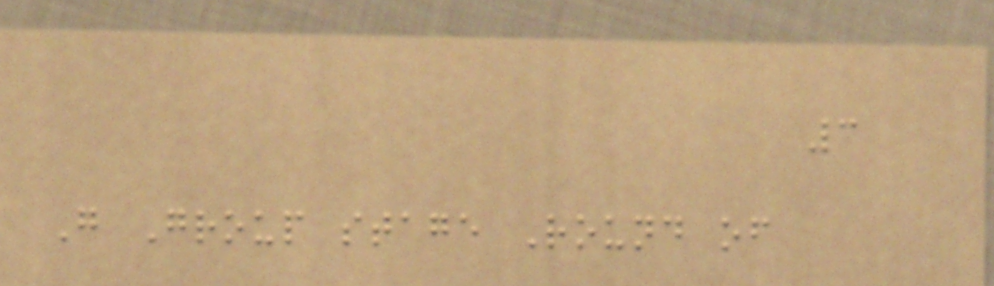3
G Group stage Round of
